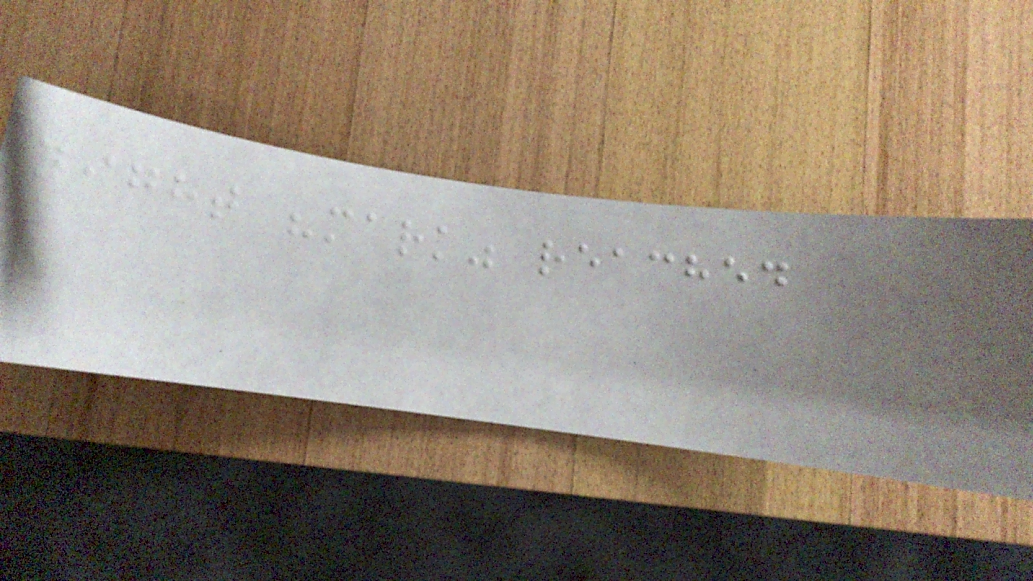night "mark" reached
